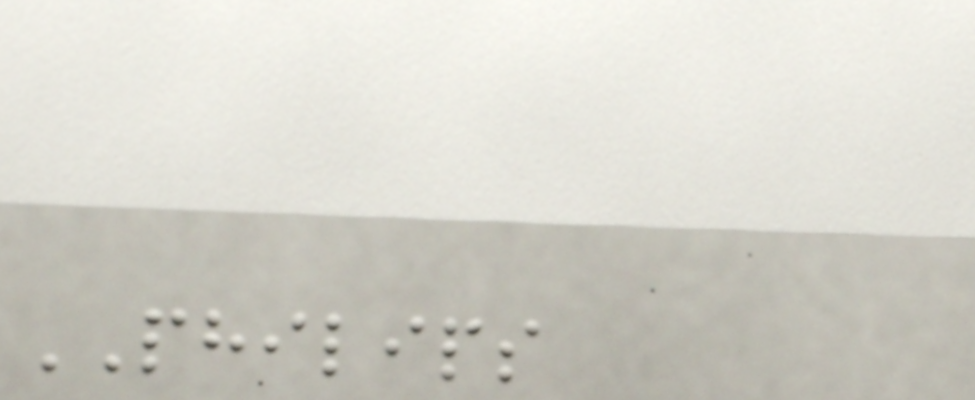PHILIPS
